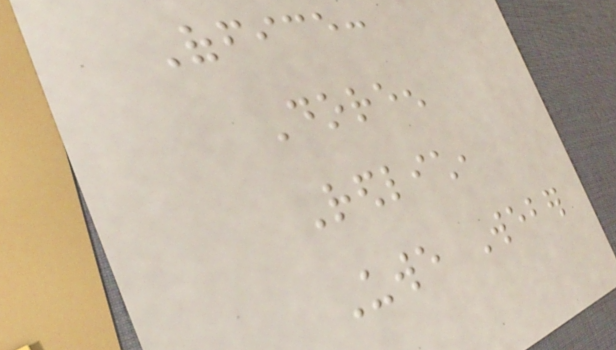Office:
Doreen
Redlich,
Uwe Weber
